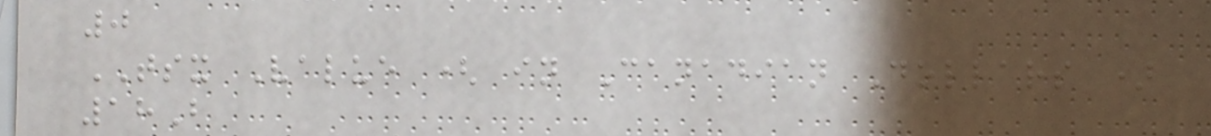0
TSX Value ( in Canadian Dollars )
18B
